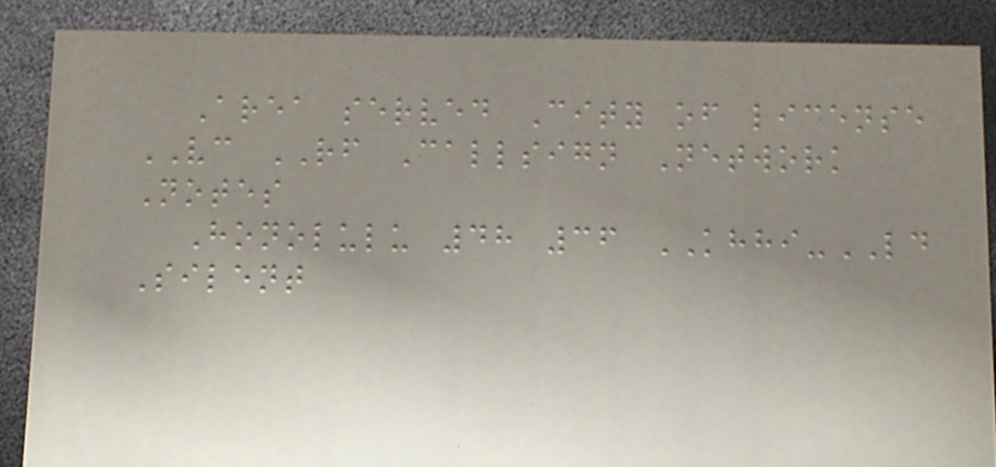Area served City of license
VC RF Callsign Network
Notes
Honolulu 48 36 KHHI-LD
Silent
